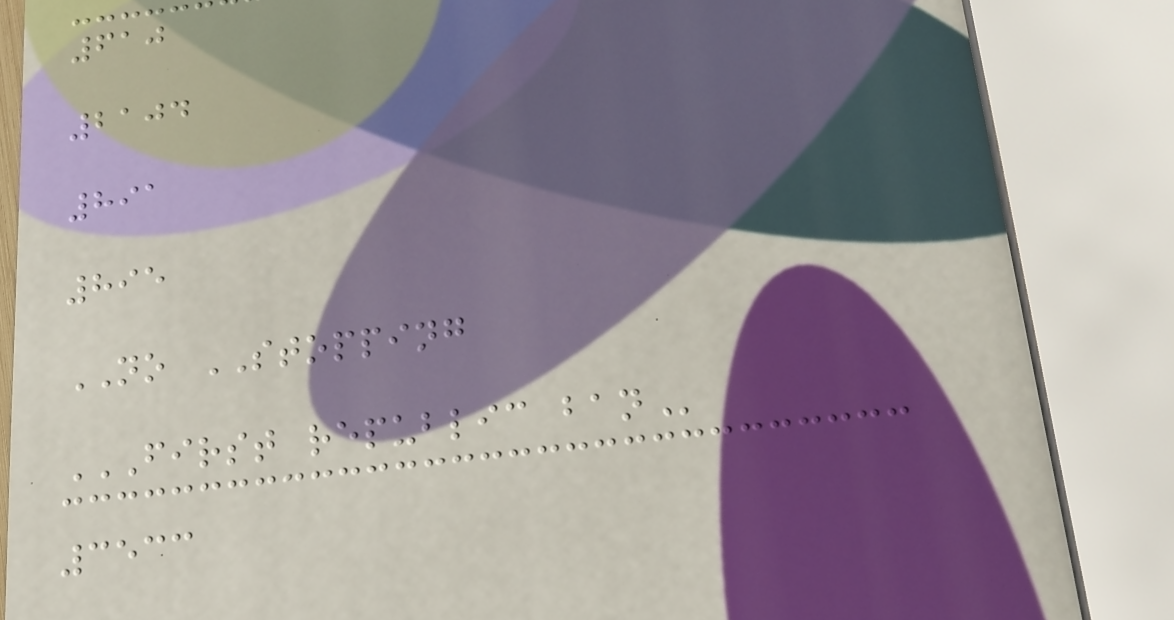610
2104
891
895
NO STOPPING
FIRST REPUBLIC BAN
3533
